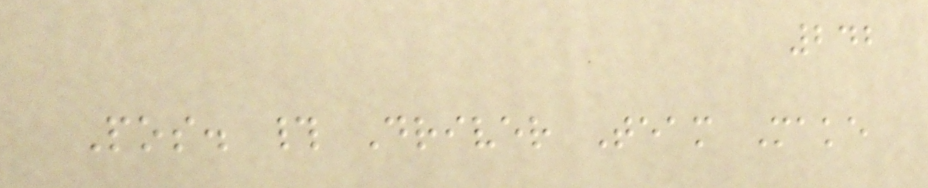242
Pos. # Driver Team Make
